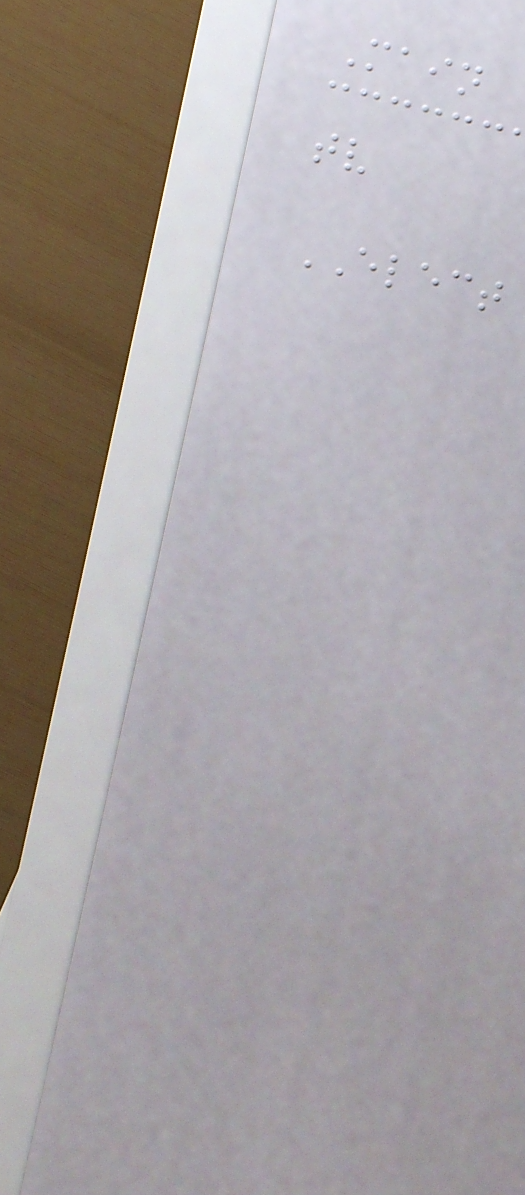Main
tv
ELECT
